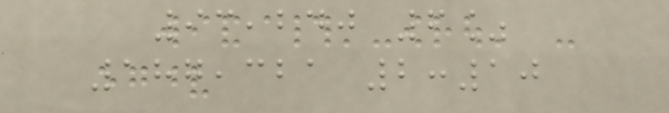93,240 6%
187,321 2:10
